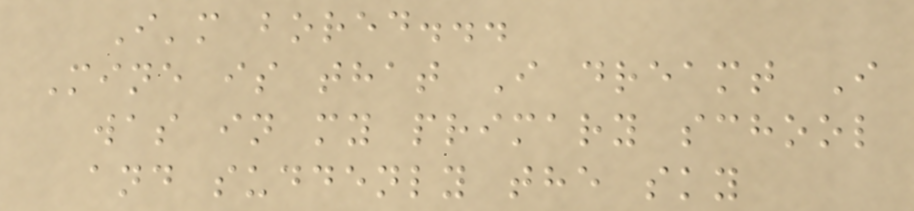I'm bored...
Mine is that I dreamt I
was in my primary school
and suddenly the sky
